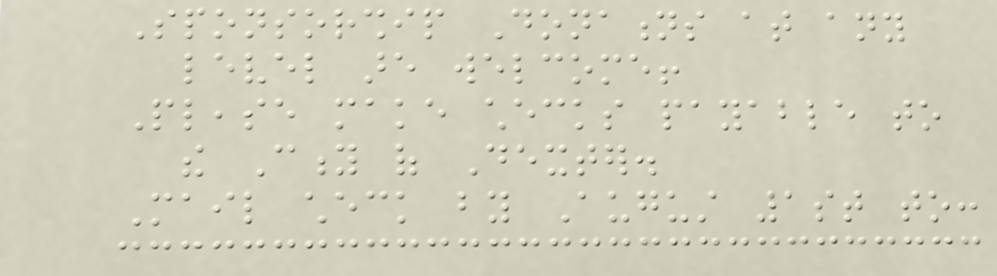Sponsorship Donations at any
level are welcome!
Please make checks payable to
the City of Dexter.
Mail check by August 1st to:
